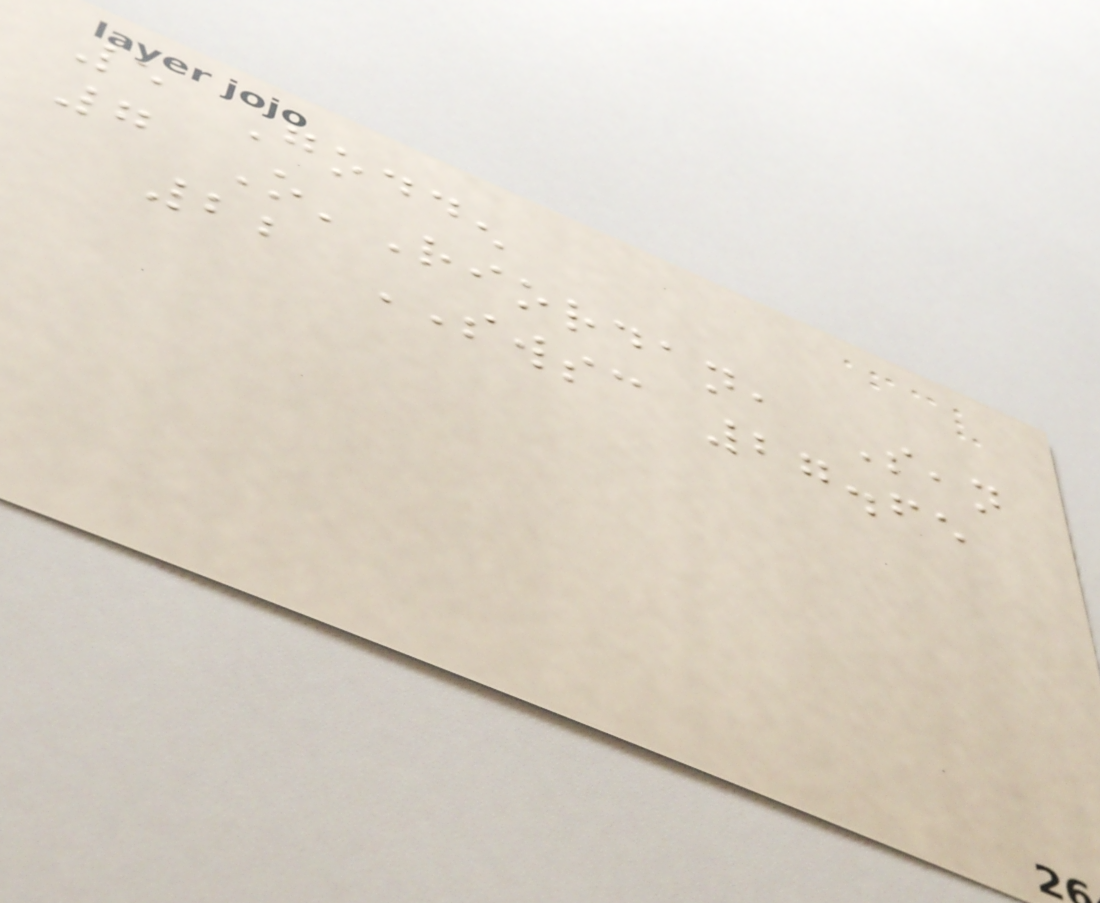5 Godden
7 O'Riordan, Sean
22 SWSC 27.65
